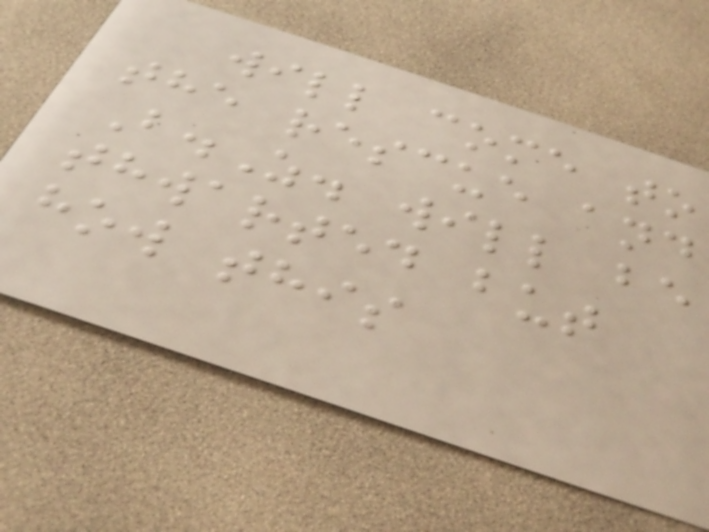will come to
the rescue and
B.Z. will be
thwarted but
how this
